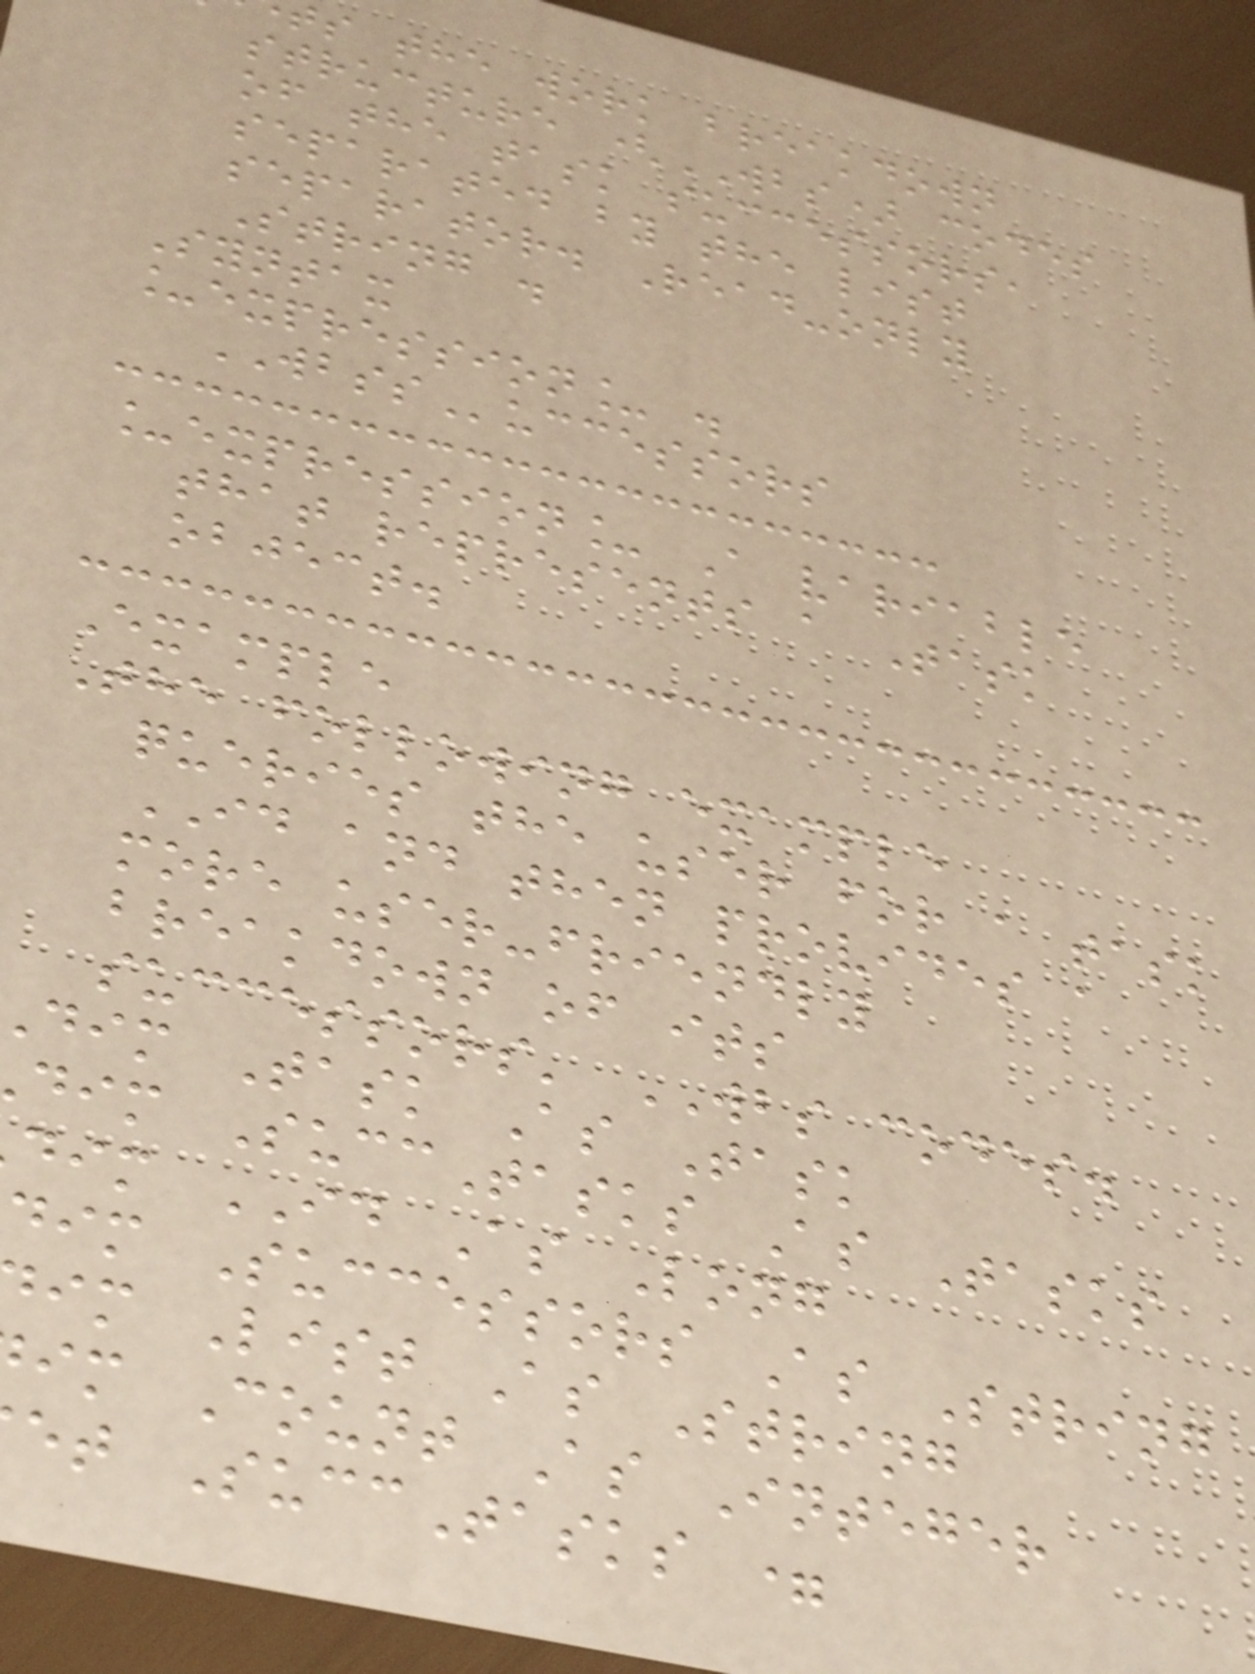s the work breakdown
structure (WBS) codes
of the task successors,
separated by the list
separator. Read-only
String .
Syntax
_expression_ .
WBSSuccessors
_expression_ A variable
that represents a Task
object.
Example
The following example
queries the user for a task
ID and then provides a
more user-friendly
breakdown of its
successors' WBS codes.
dim Task As Task
dim SuccTasks As Tasks
dim ID As Long
dim Successors As String
im List As String
im Count As Integer
et SuccTasks =
